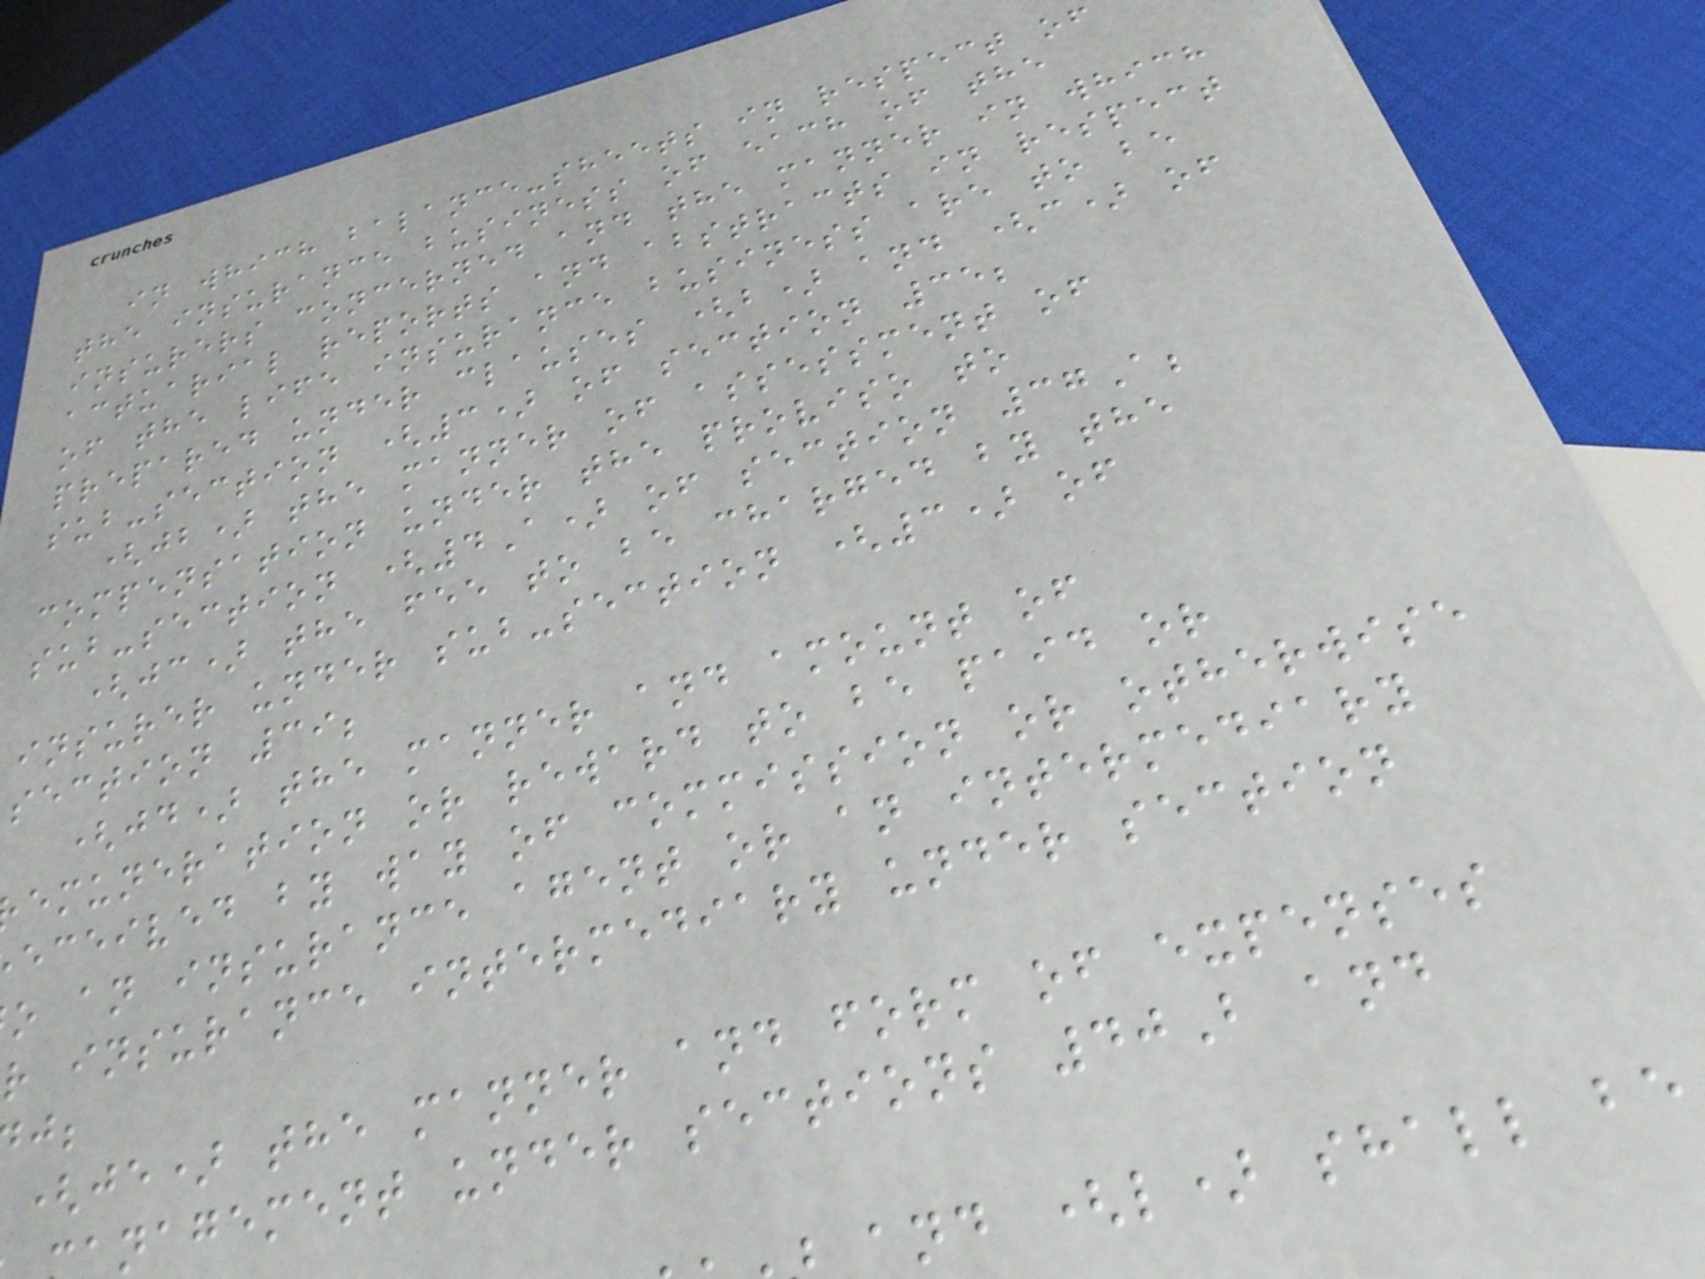in which balance-sheets in respect of
the insurance business of each of the
insurers concerned and the manner in which
actuarial reports and abstracts in respect
of the life insurance business are to be
prepared under clauses (b) and (c) of
sub-section (3) of section 35;
(jb) the manner of assessment of
compensation under the proviso to
sub-section (4A) of section 37A;
(jc) the fee to be charged by the
insurer under sub-section (3) of
section 39;
(jd) the manner and amount of
emuneration or reward to be paid or
eceived by way of commission or otherwise
o an insurance agent or an intermediary
r insurance intermediary under section
(je) the manner and form of expenses
nagement under sections 40B and
and (l) shall be
